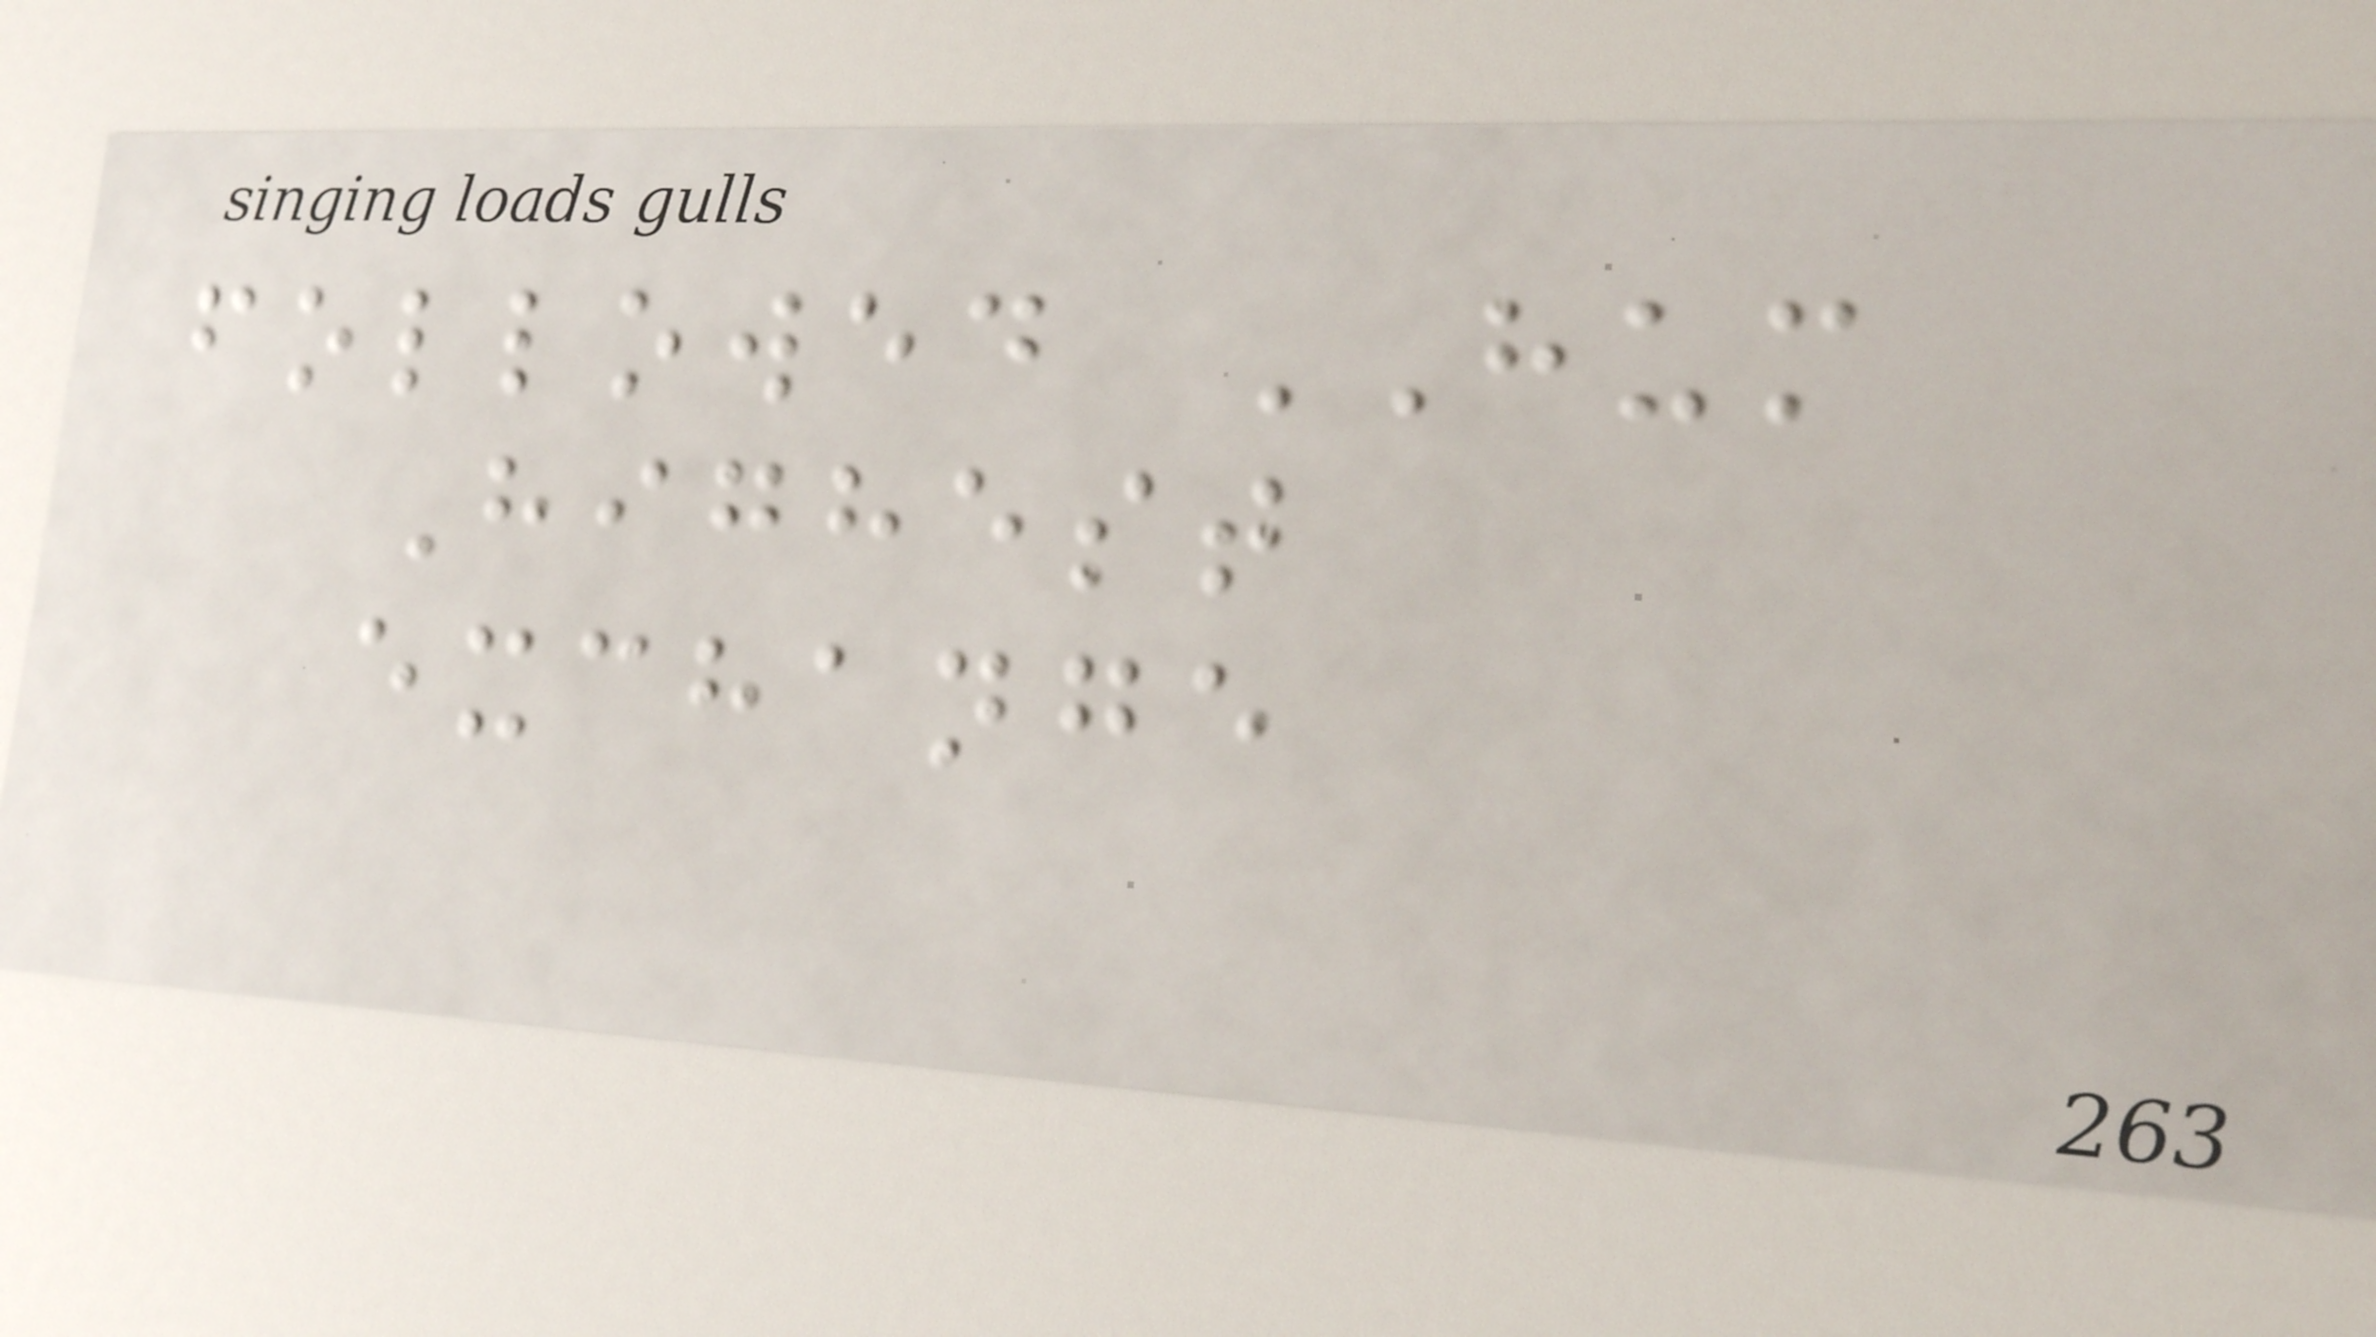followed HUM
Highest
exchange
